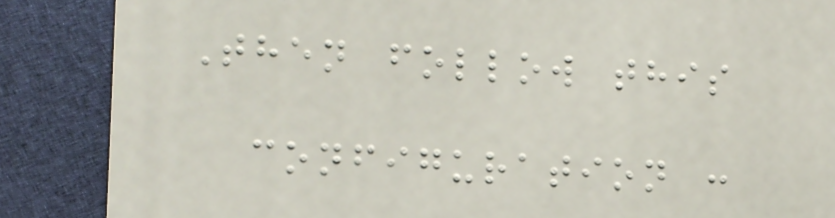Then follow this
configuration :
